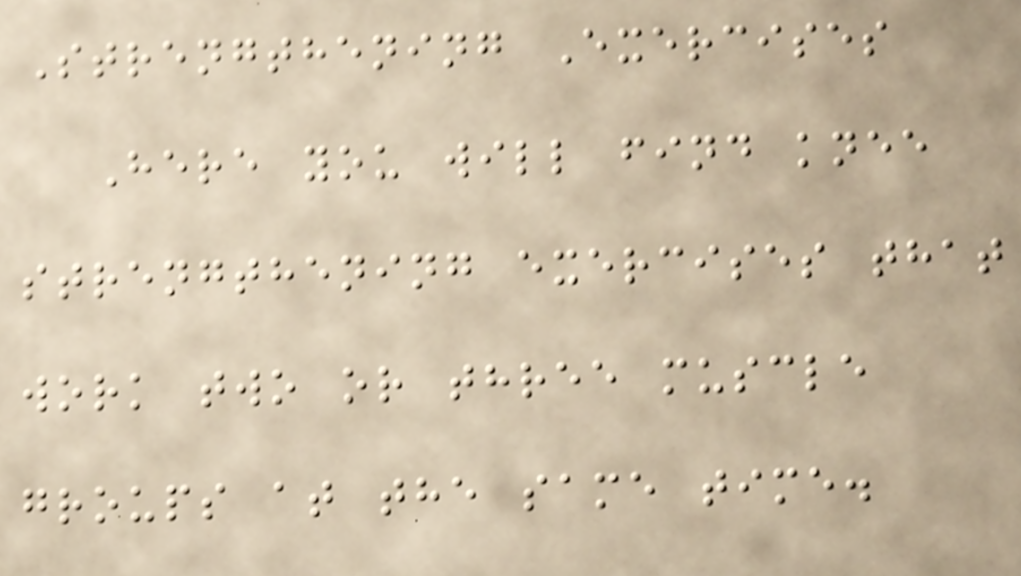Strengthening Exercises
Here you will find knee
strengthening exercises that
work two or three muscle
groups at the same time.
